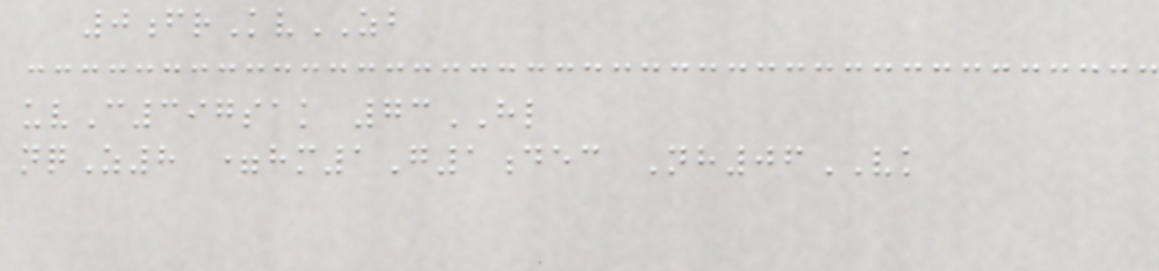0frKvZB
uvC397sak 73HL
nqZ8 =hm1G1dec Nh06VK
